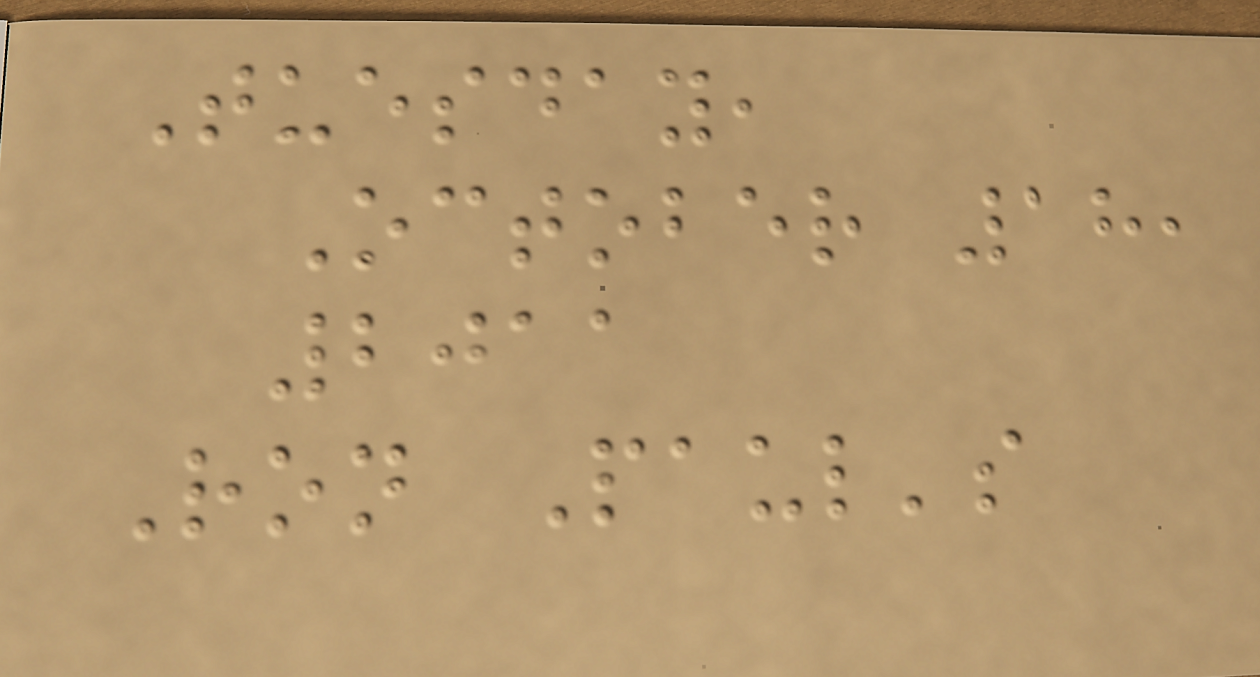Tuesday,
October 18,
2011
Ron Paul's
